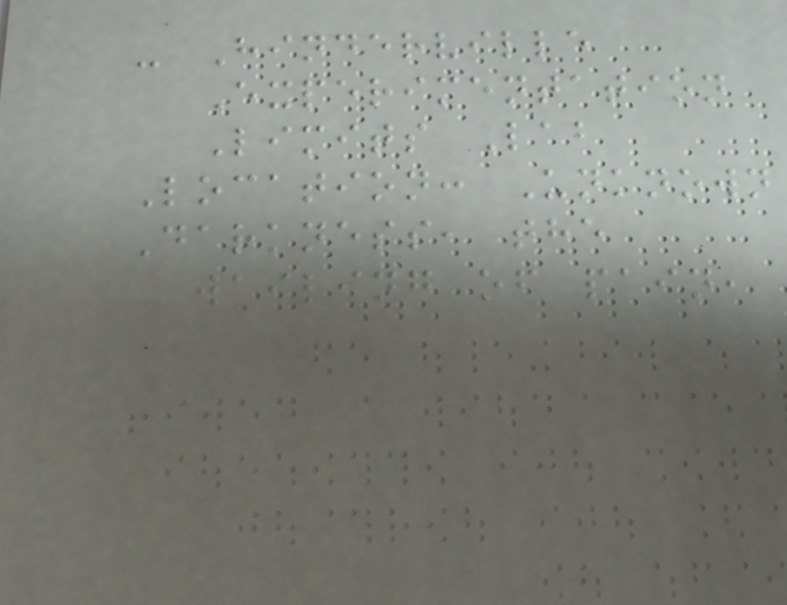- Hinderville
Experimentation
Limits Lab
Location: Unknown
Darkness, the
wailing of pain,
